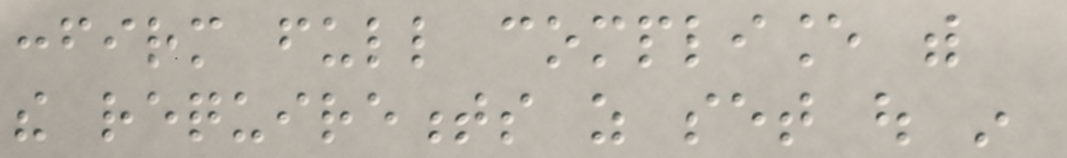confirm full compliance with
the requirements as set out in
